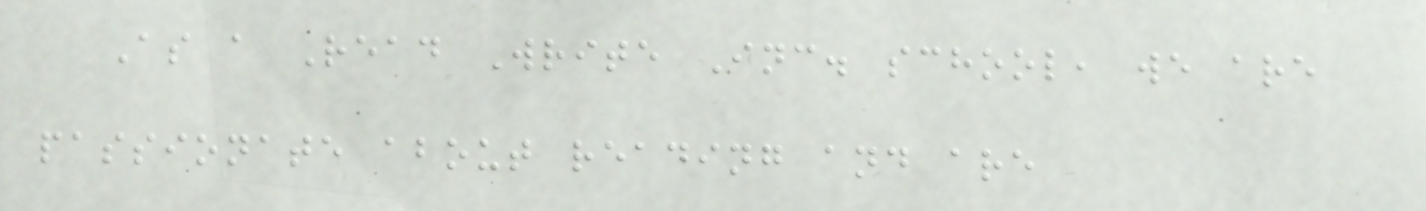As a Read Write Inc. school, we are
passionate about reading and are
